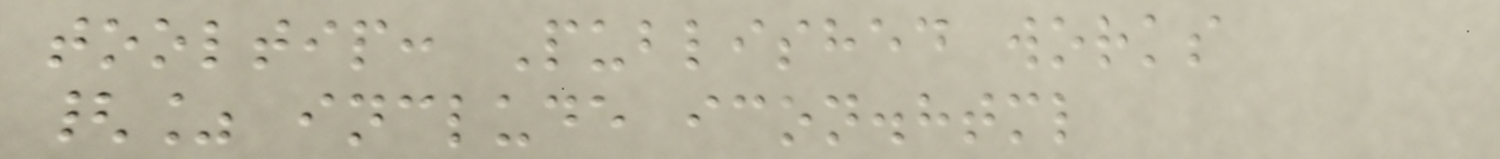tooltip: Published works
{% include icon.html
